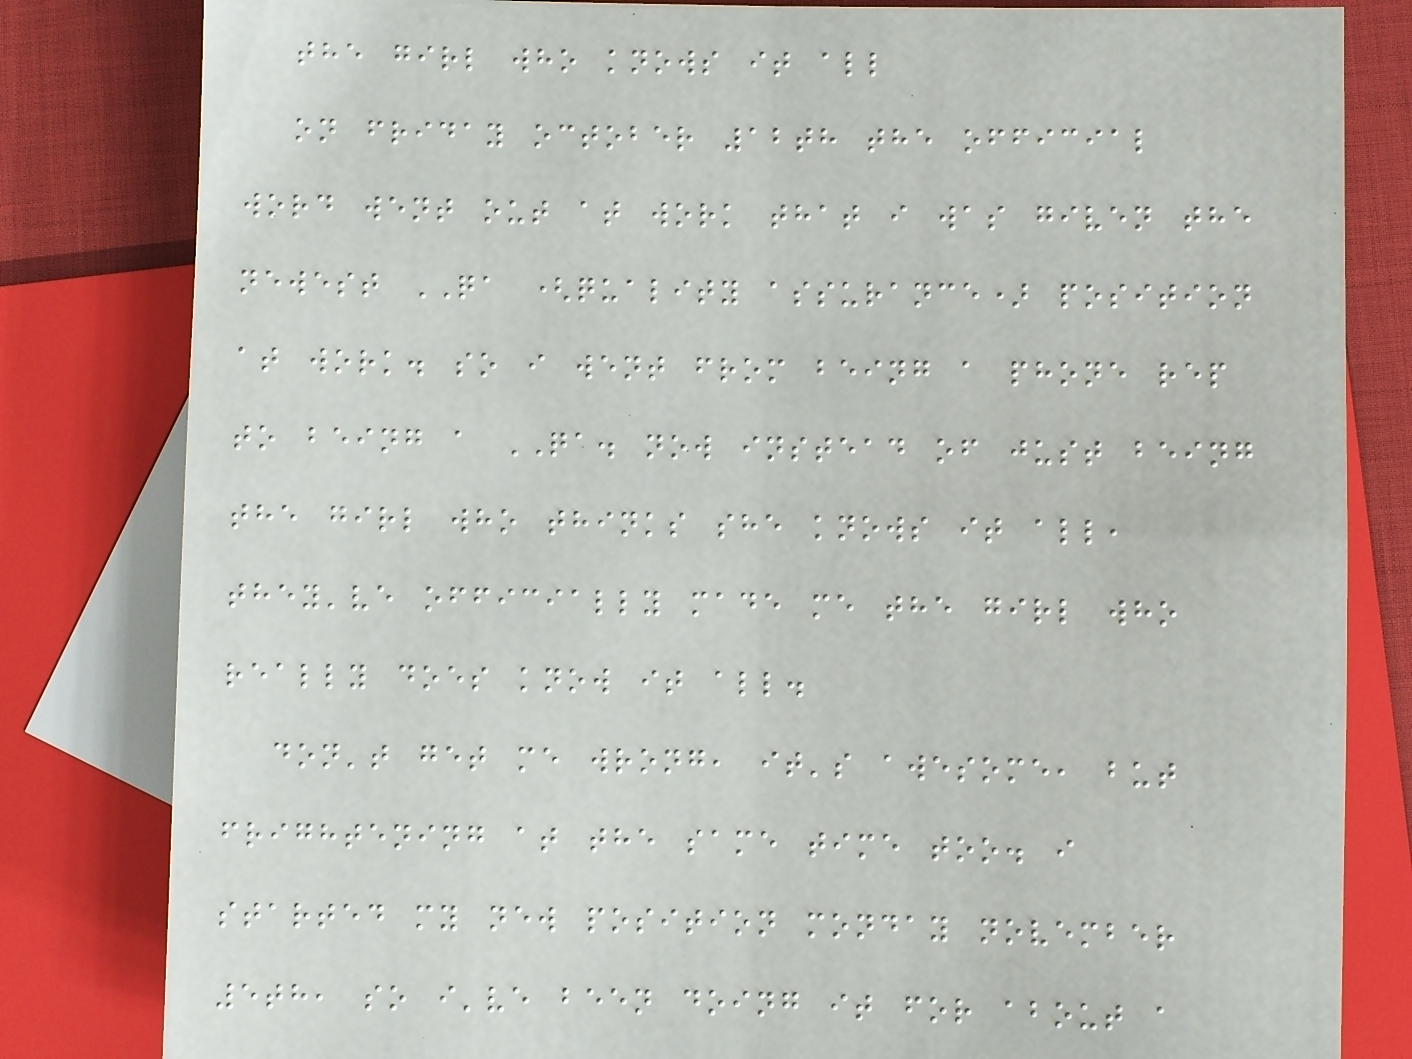the girl who knows it all
on friday october 12th the official
word went out at work that i was given the
newest QA (quality assurance) position
at work. so i went from being a phone rep
to being a QA. now instead of just being
the girl who thinks she knows it all,
they've officially made me the girl who
really does know it all.
don't get me wrong, it's awesome, but
frightening at the same time too. i
started my new position monday november
5th, so i've been doing it for about a
